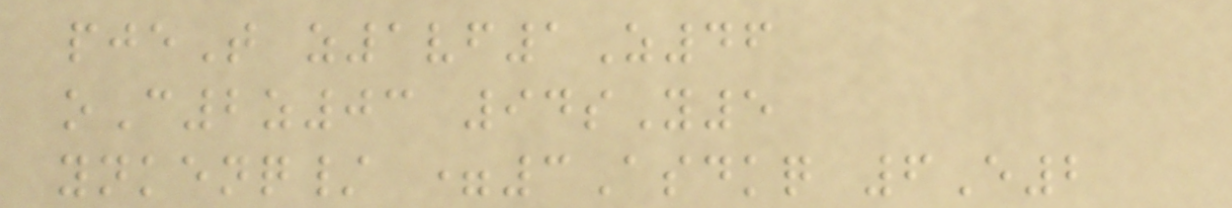pjeT z1vf1Z46
oC2z03 94sY5
ynkenq/ =3Asdkq 6E2
